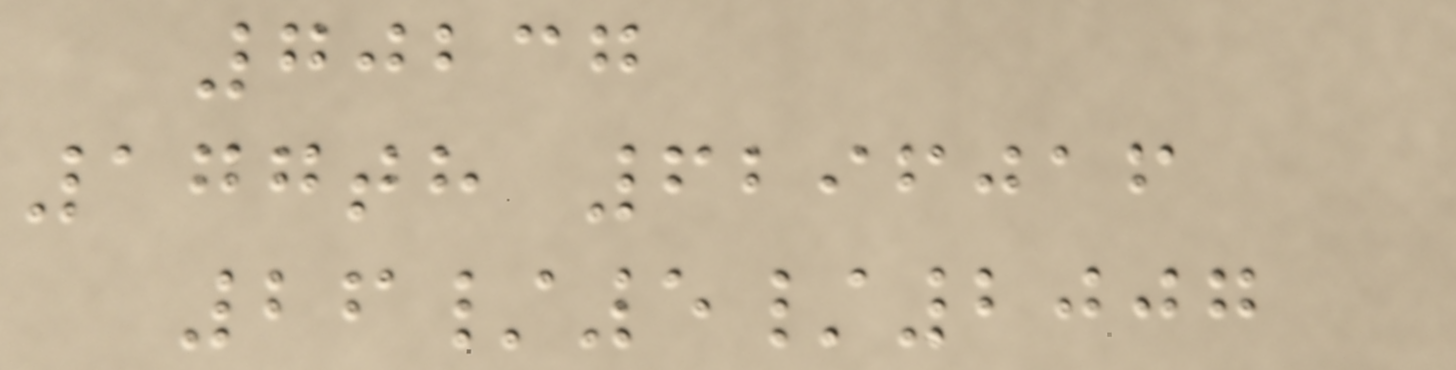70237
177th 6296016
26/5/2007
